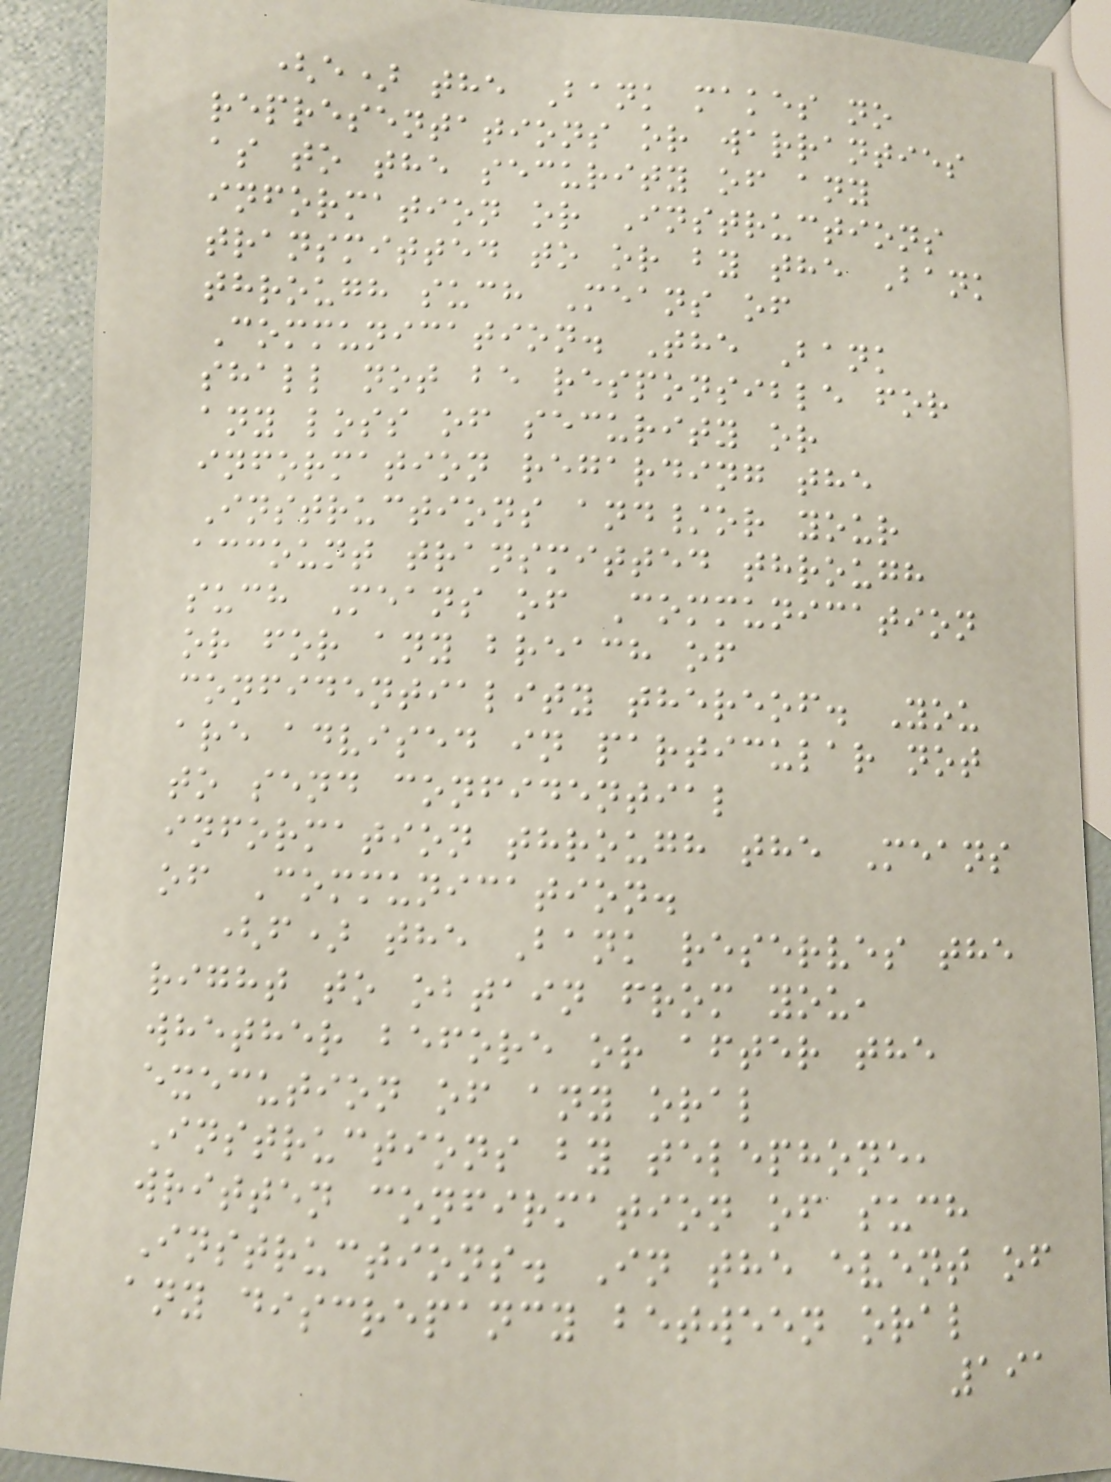(e) the Bank makes no
representations or warranties
as to the security of any
information or Instructions
transmitted to or by the Bank
through such Means of
Communication. The Bank
shall not be responsible for
any loss of security or
information regarding the
Instructions and/or your
account transmitted through
such Means of Communication
or for any breach of
confidentiality thereof. You
are advised in particular not
to send confidential
information through the Means
of Communication.
(f) the Bank reserves the
right to obtain from you,
whether before or after the
execution of any oral
Instructions by telephone,
written confirmation of such
Instructions. In the event of
any discrepancy between oral
191
